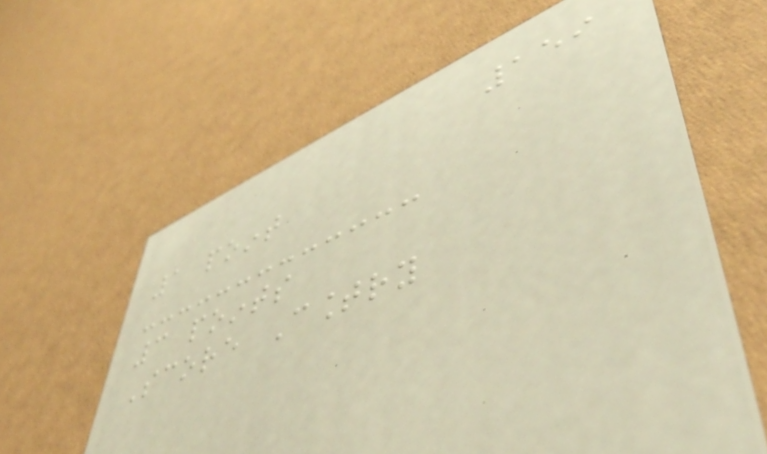159
1 point
3 points
Score Country
